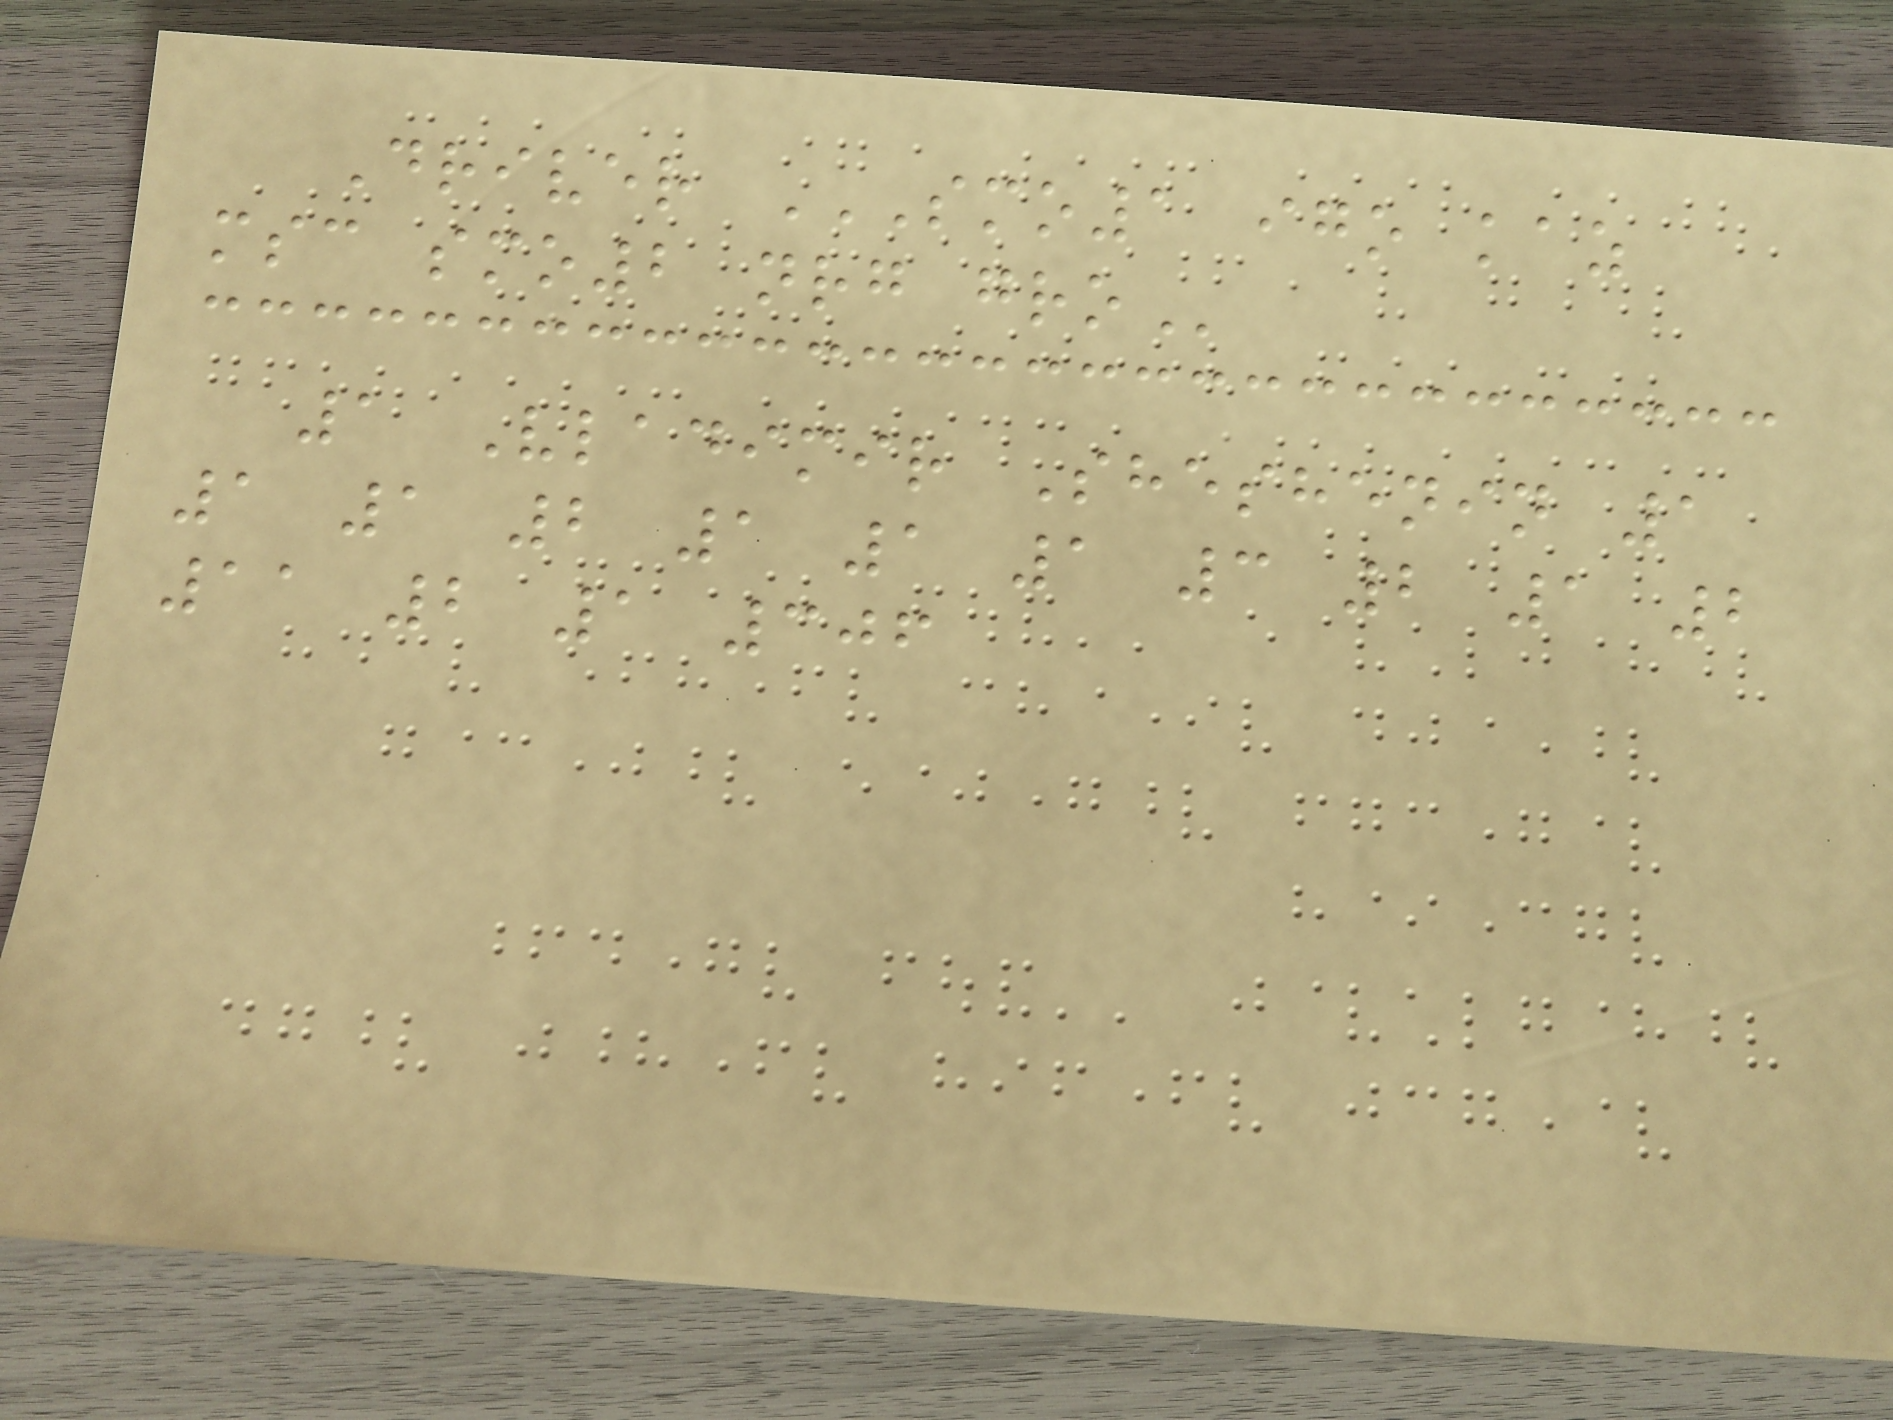Driver SMO1 IGO KAZ
MSC SMO2 NRG GRO
1 Vladimir Sheshenin 1
1 1 2 1 1 1 3 2 1 2
11 2 1 306
